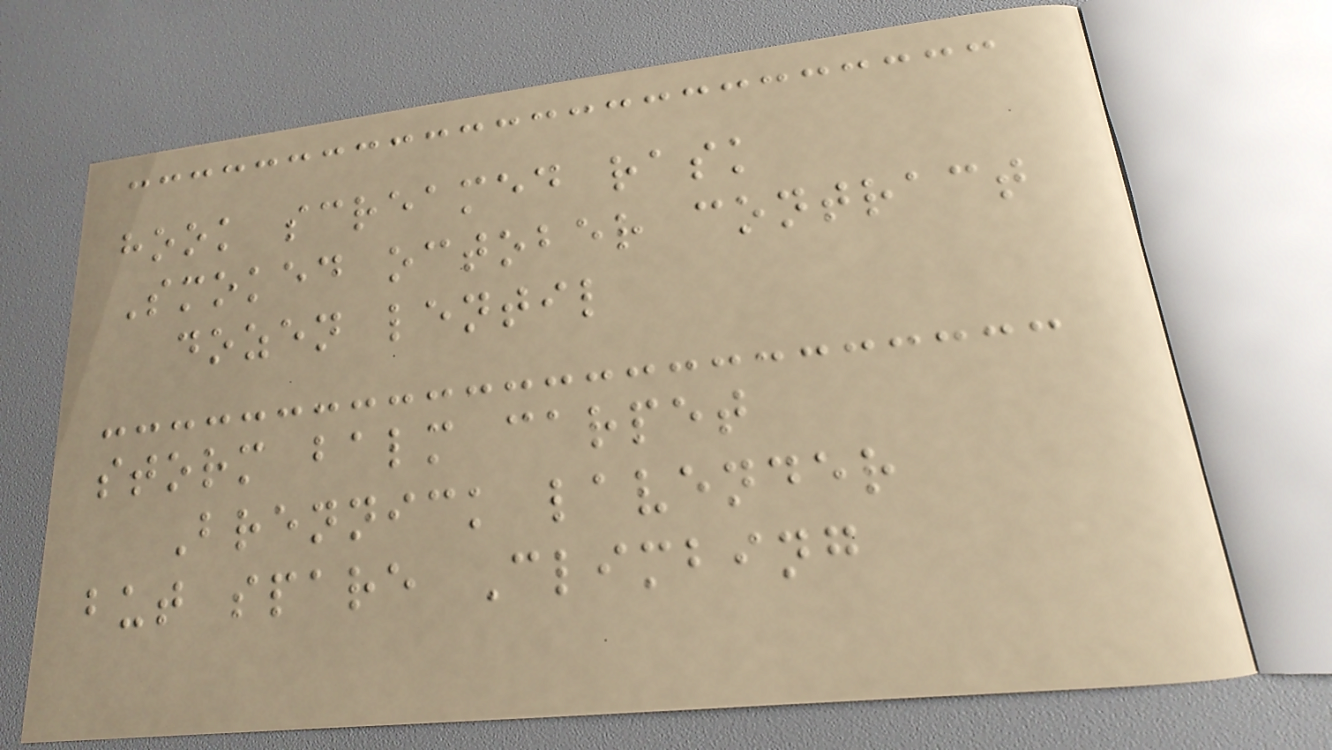hook screamed rask
Smoked october contract
dozen lentil
storm balm carpet
Brennick lavender
but spare Climbing
